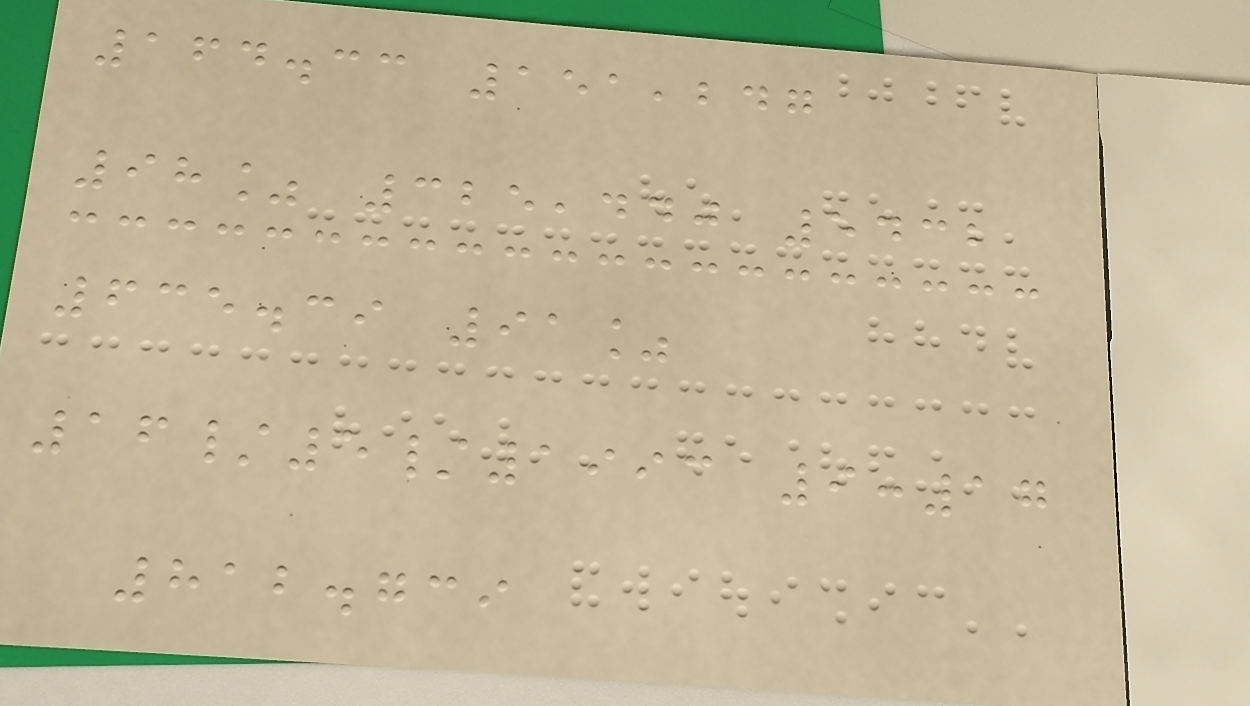164.33 151,247
98% 325,440 5432
635.39 91%
16/5/1993 9:17
812.739
